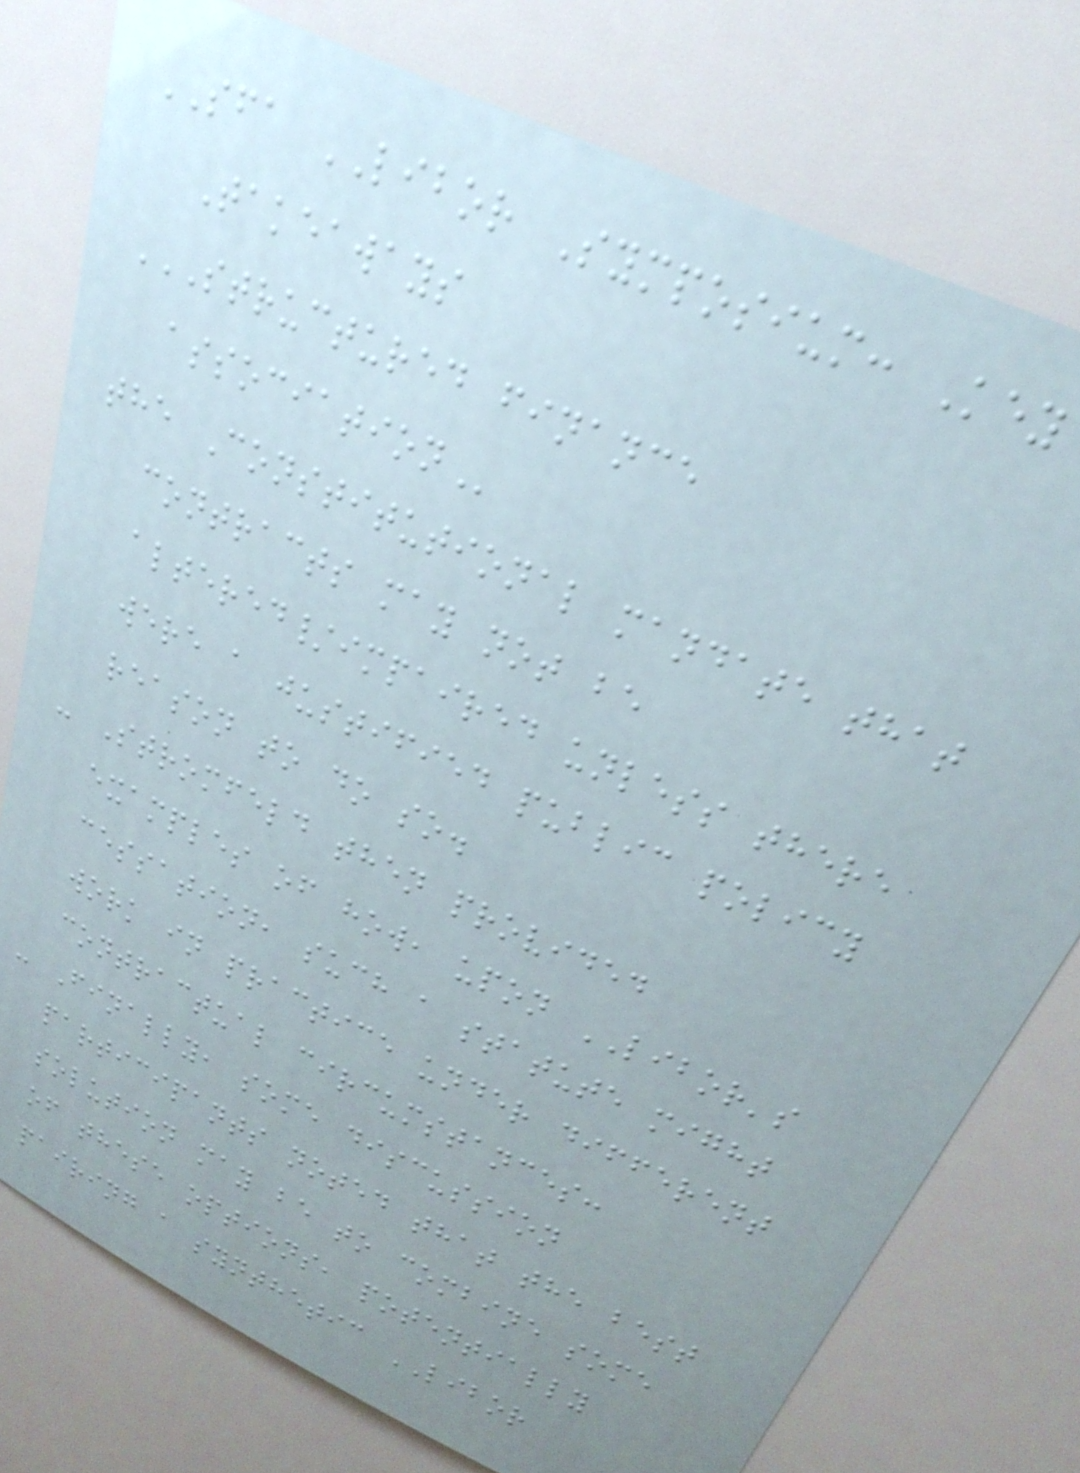SFA LIBOR Symposium: Key
Takeaways
STRUCTURED FINANCE
ASSOCIATION
the Constitutional mandate that
contracts may not be
altered/impaired unless there
were a justified public policy
reason to do so.
- Stromfeld then provided
examples of how, upon LIBOR's
cessation, such a statute might
work in practice under different
contractual circumstances:
- Finally, some discussion
participants noted that the best
solution may be to combine some
of these options, potentially
pairing a synthetic LIBOR
